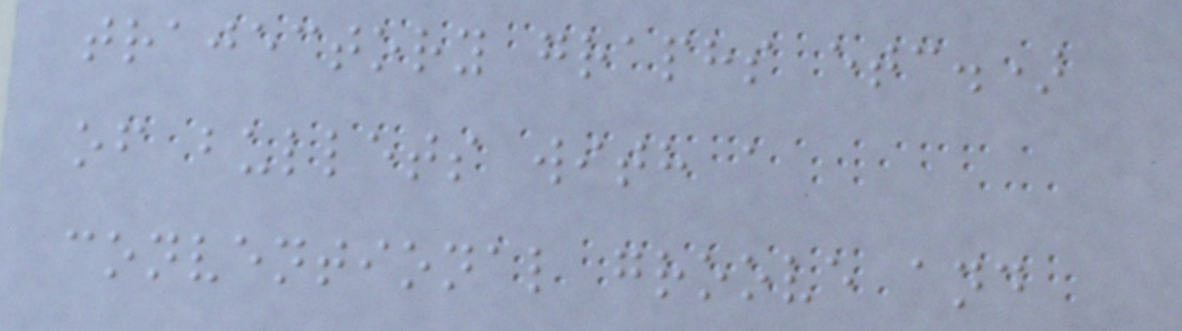trajectory graphs etc.)
of bullets with a
conventional groove and
